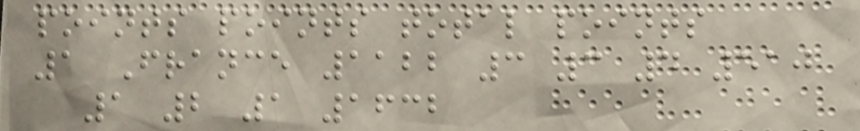points points total points
1 France 1122 3 3 4 510
1 2 1 1632
